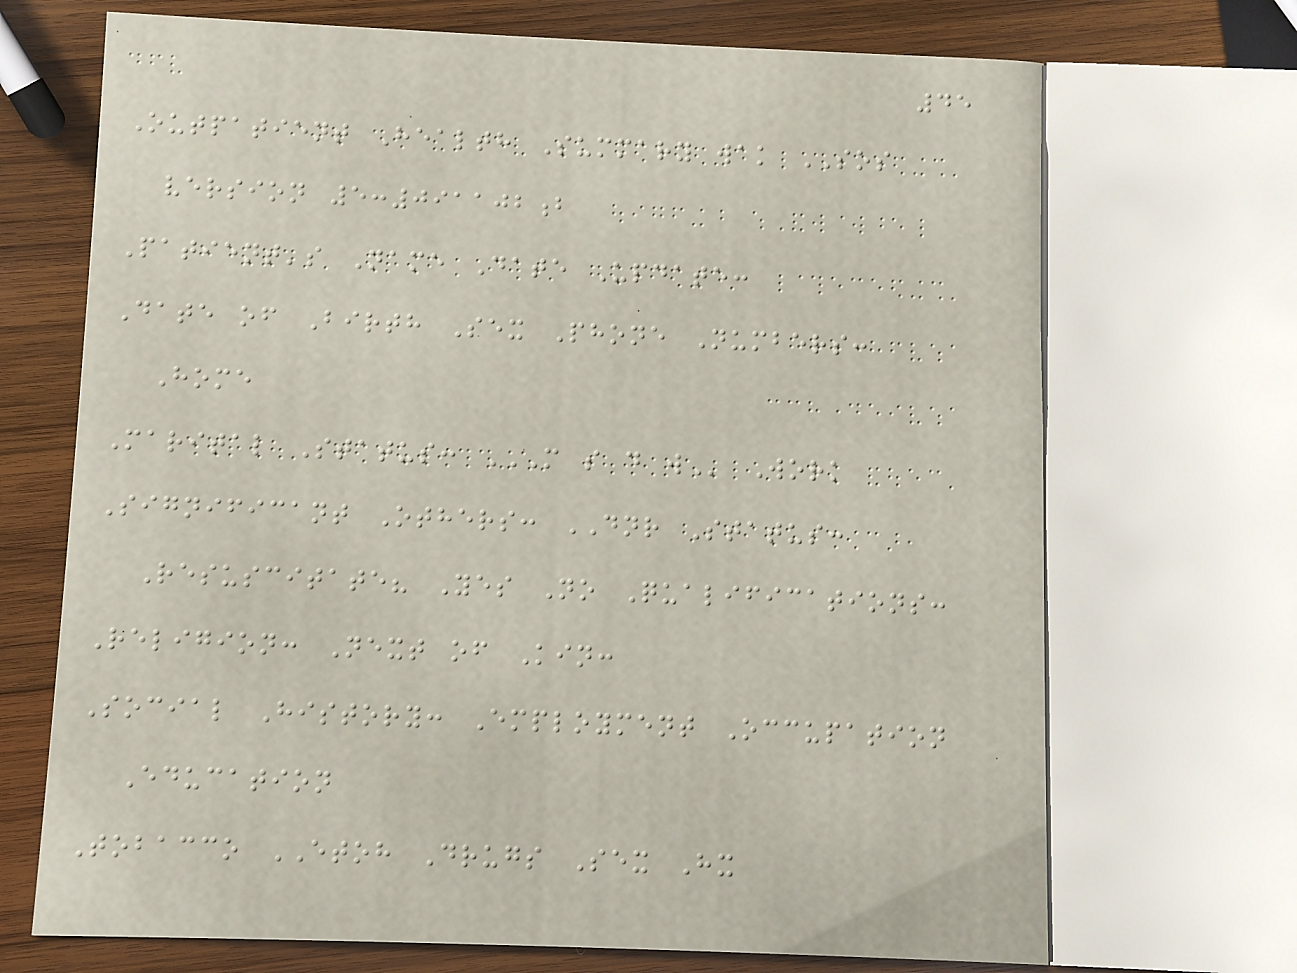45
Outpatient Health Summary wak SOS
version 5:091102b
Patient's Name Date Update:
Date of Birth Sex Phone Numbers:
Home
Marital Status: M S D W Work
Significant Others: DNR Status:
Resuscitate? Yes No Qualifications:
Religion: Next of Kin:
Social History: Employment Occupation
Education
Tobacco ETOH Drugs Sex Hx
